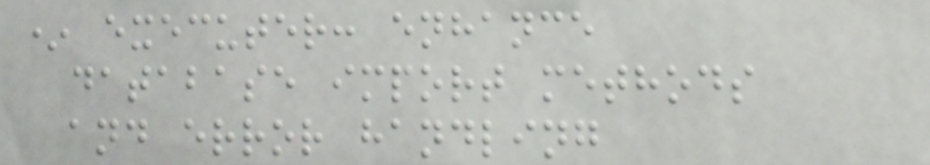* executer: enhance
database import methods
and error handling
